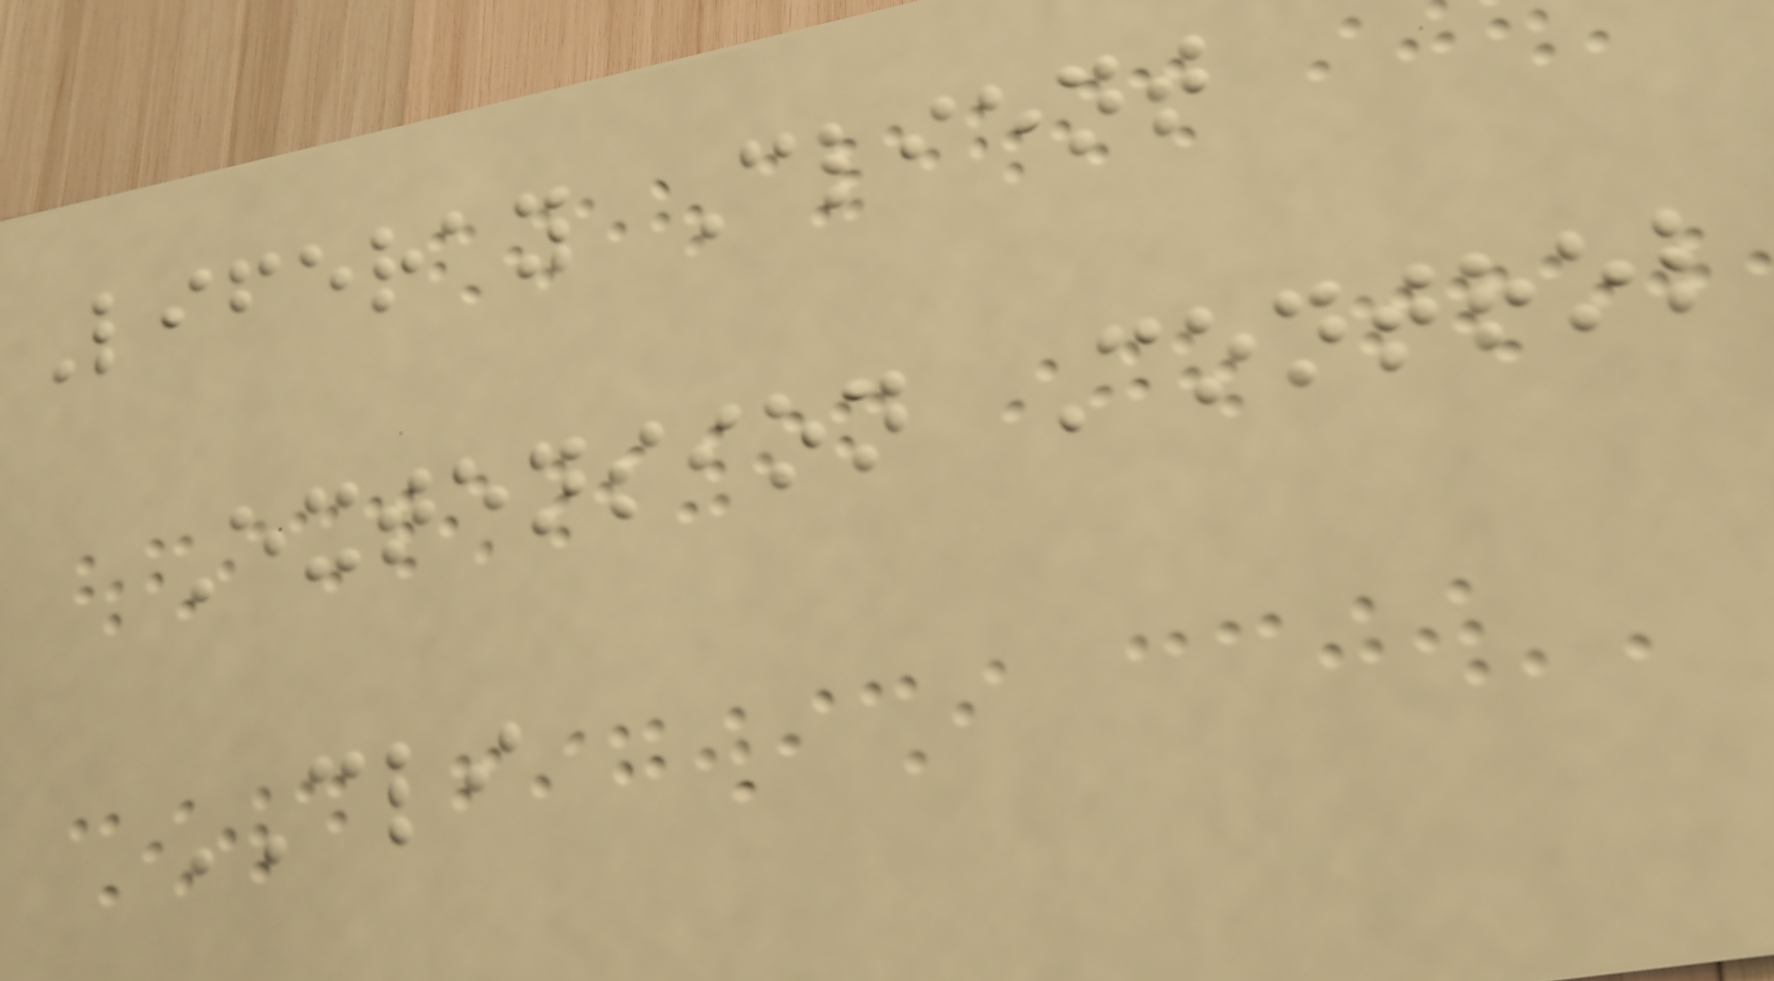Liferay Client
Extension Control
CLI
